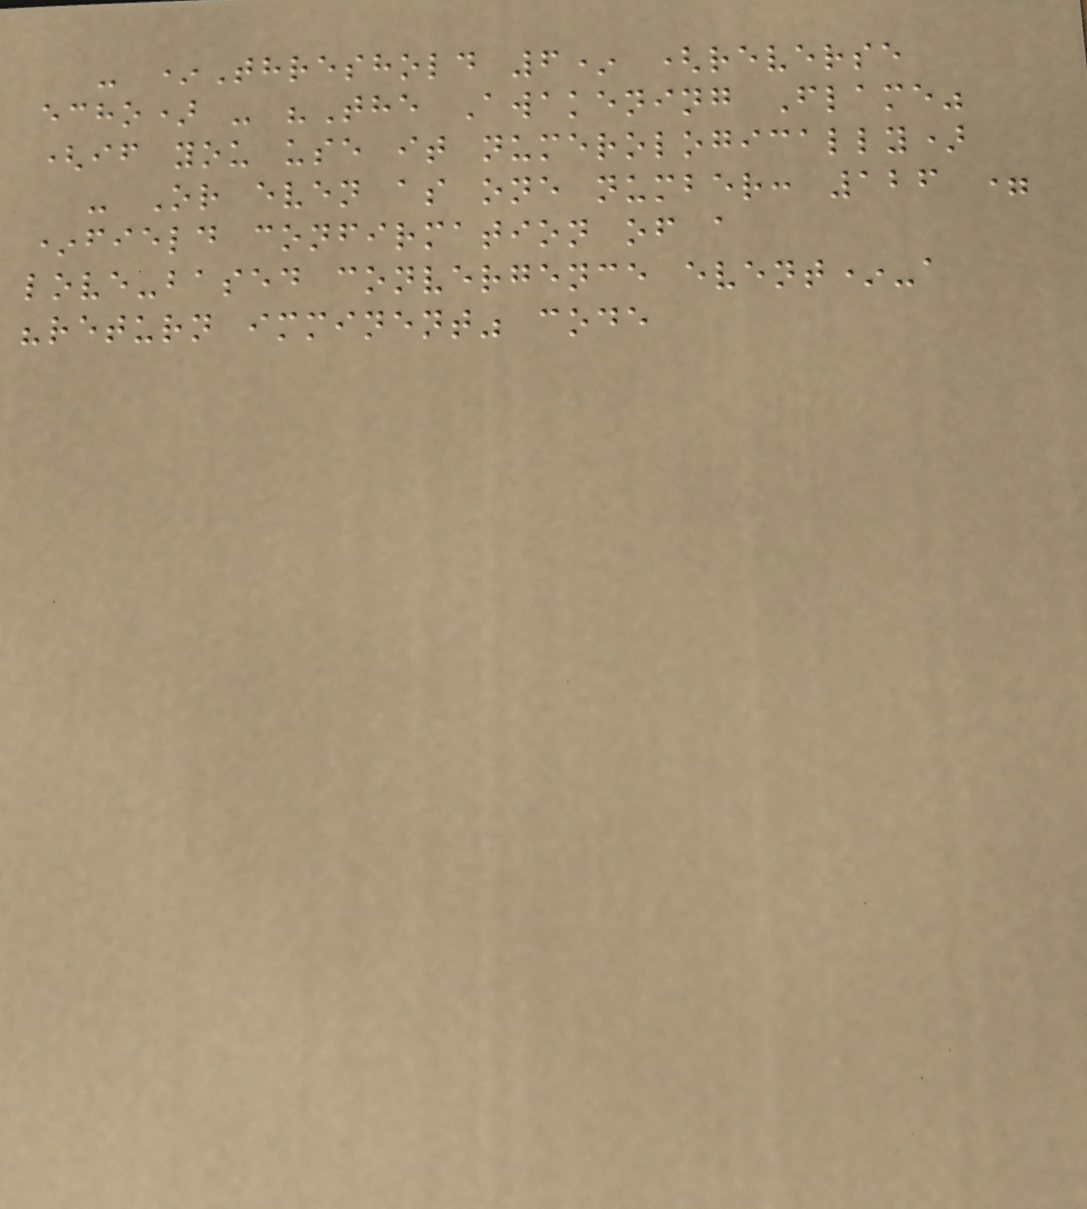- *Threshold 6* (reverse
echo) - "The Awakening Flame"
(if you use it numerologically)
- Or even as one number: 126 =
*field confirmation of a
love-based convergence event*-a
"return imminent" code
